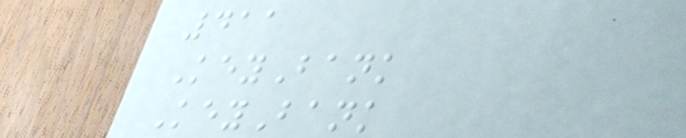411
KeyBank
KeyBank
